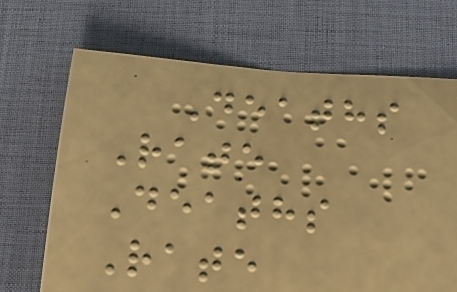Deaths
Rate
Deaths
Rate
